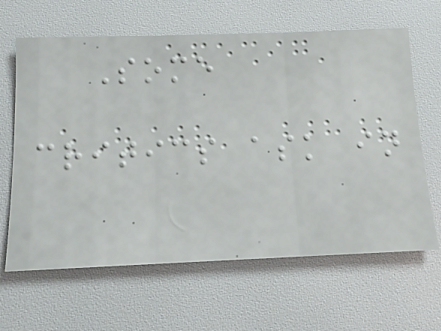Some
critics ask in
